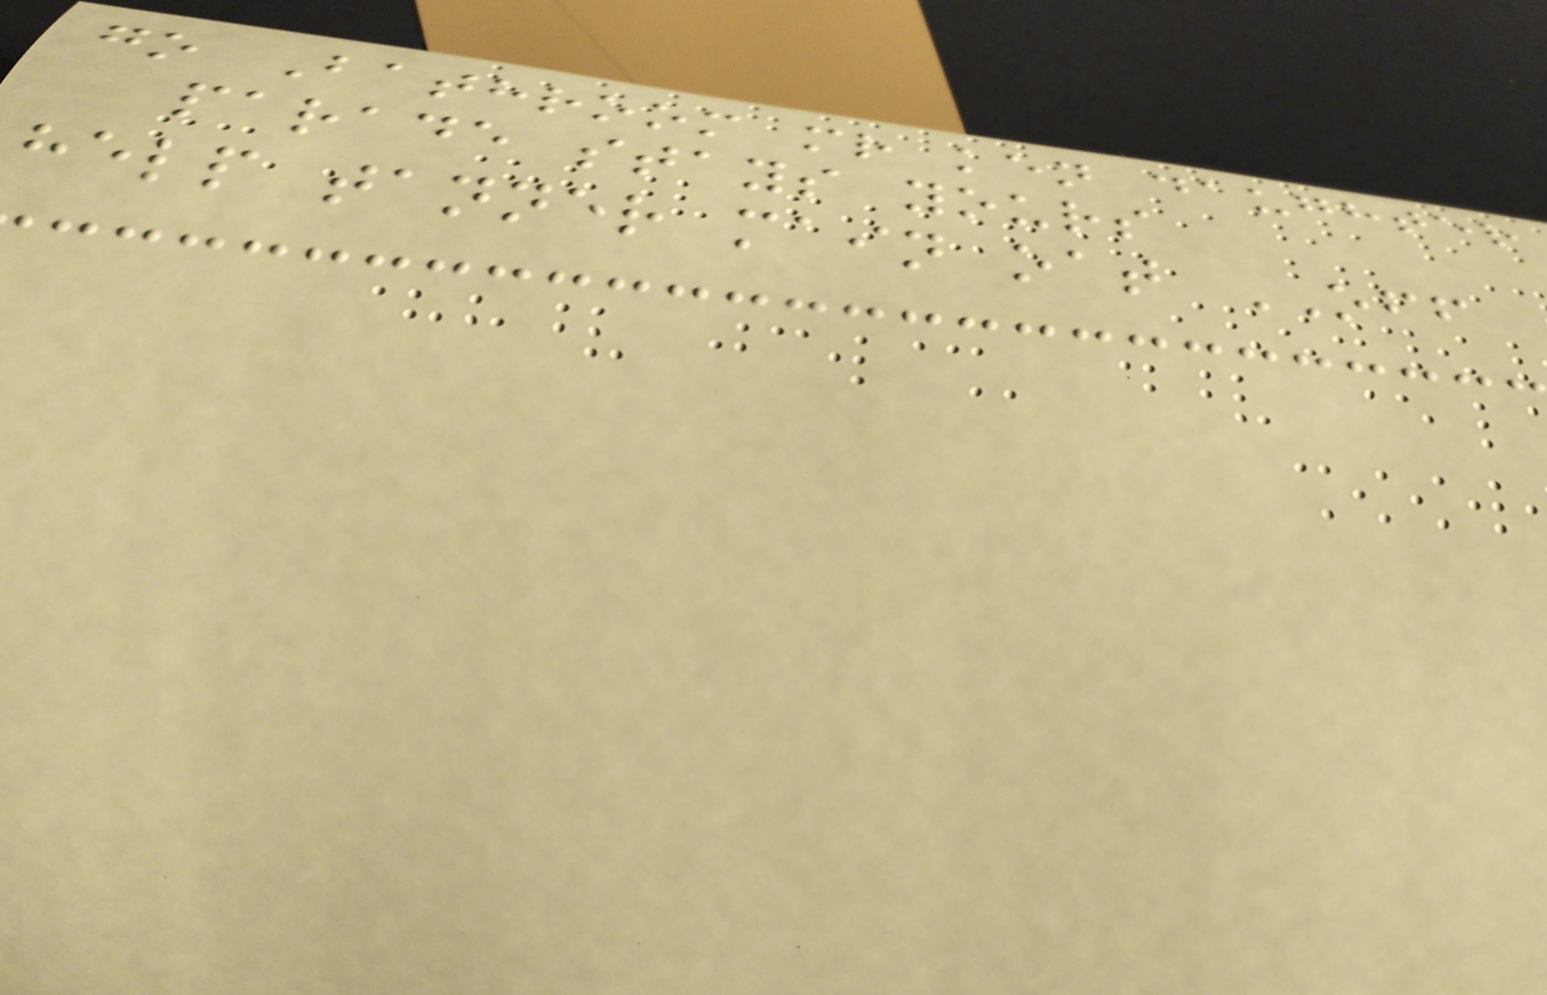go Bathroom mr ken daughter
parade stays yours
help tanner main oat OFF
